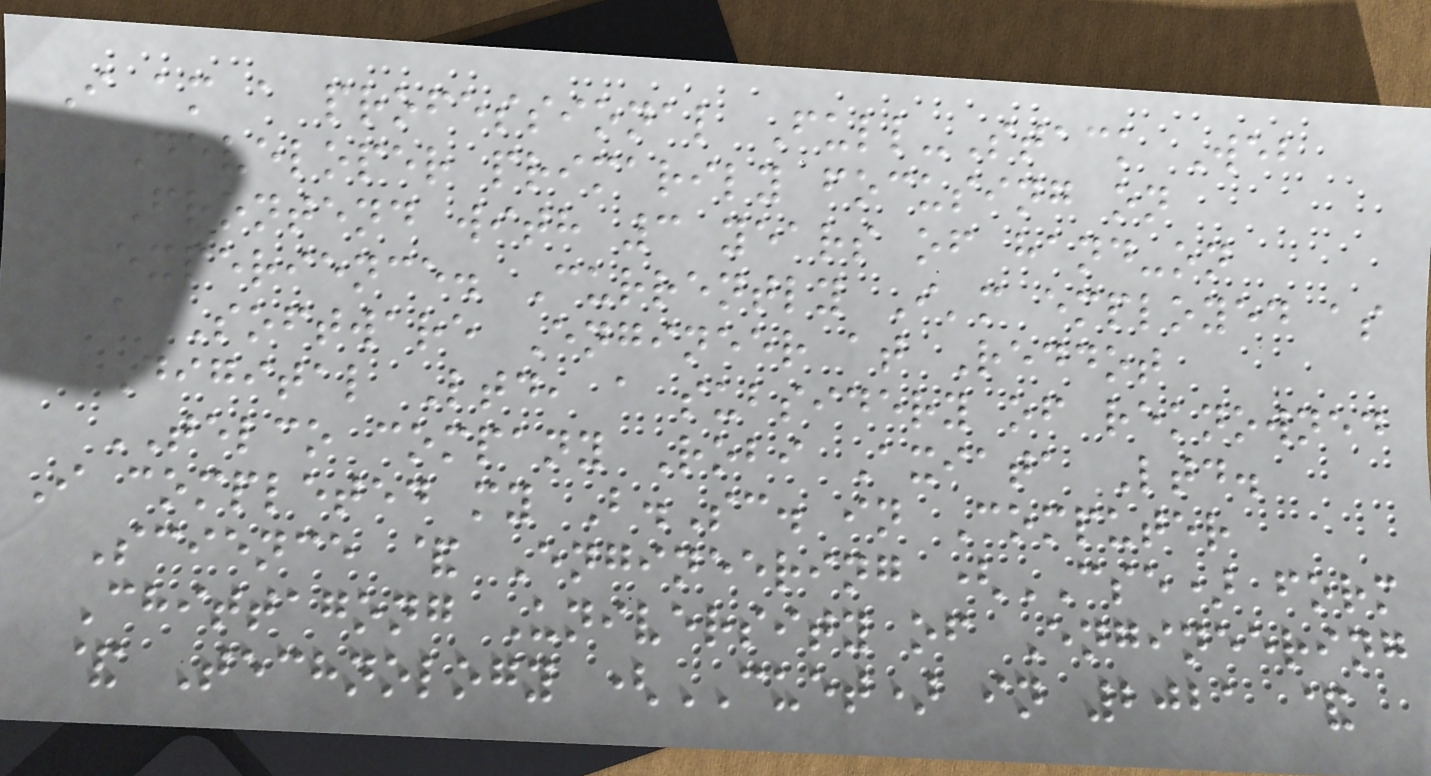I am a professional Full-Stack Web
Developer primarily focusing on
Frontend with 3 years of hand-on
experience. Currently I'm employed as
a Software Engineer at Reddot
Digital Ltd, a subsidery of reknowned
TELCO company Robi Axiata Ltd.
I completed my B.Sc. in Computer
Science & Engineering (CSE) form
Chittagong University of Engineering
& Technology (CUET) in 2021 &
